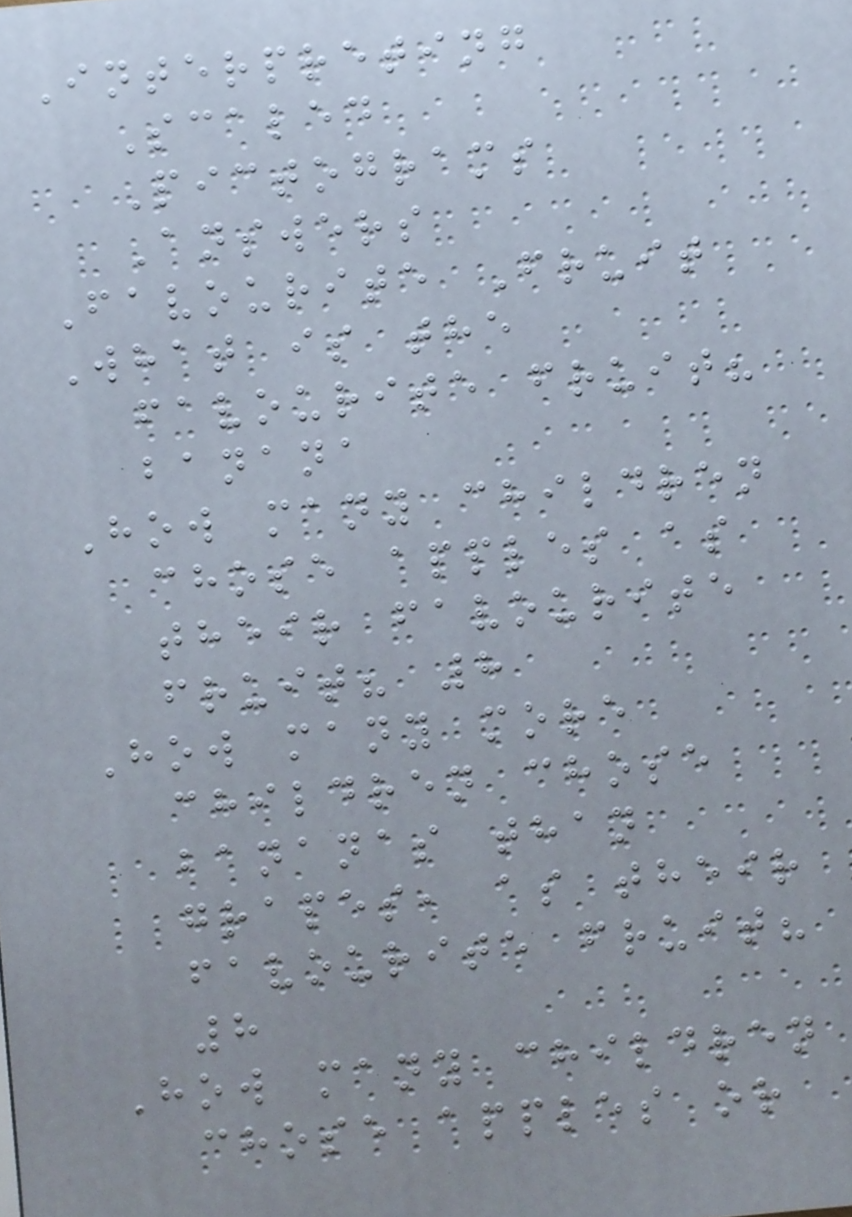Interpreting
Scaled
Pictograms
Answers
Favourite Fruit
What is the
favourite fruit?
banana
How many children
chose apples as
their favourite
fruit? 8
How many more
children chose
bananas than
grapes, as their
favourite fruit?
8
How many children
chose apples or
